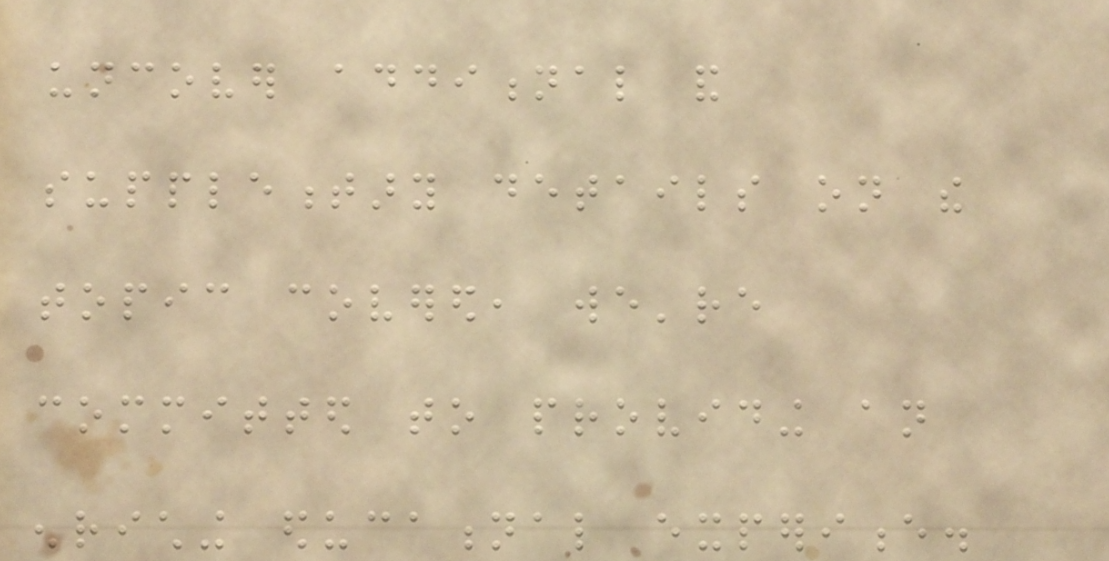uncover additional and
supplementary details on the
topic covered, we're
committed to providing an
enriching educational experience.
